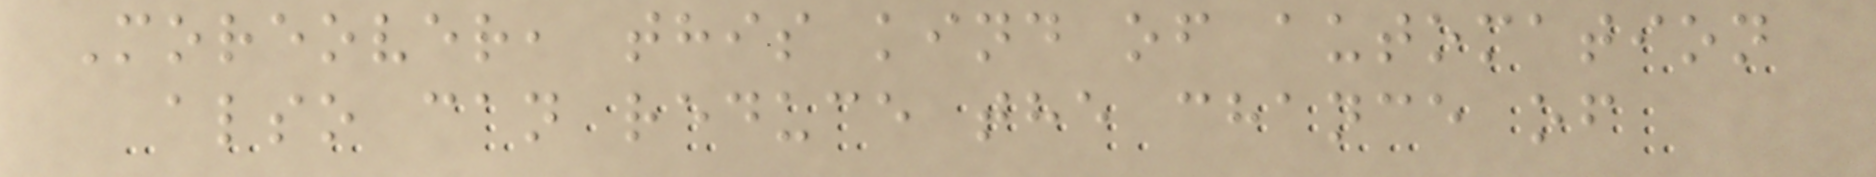Moreover, this kind of automation
also can reduce the chance of
